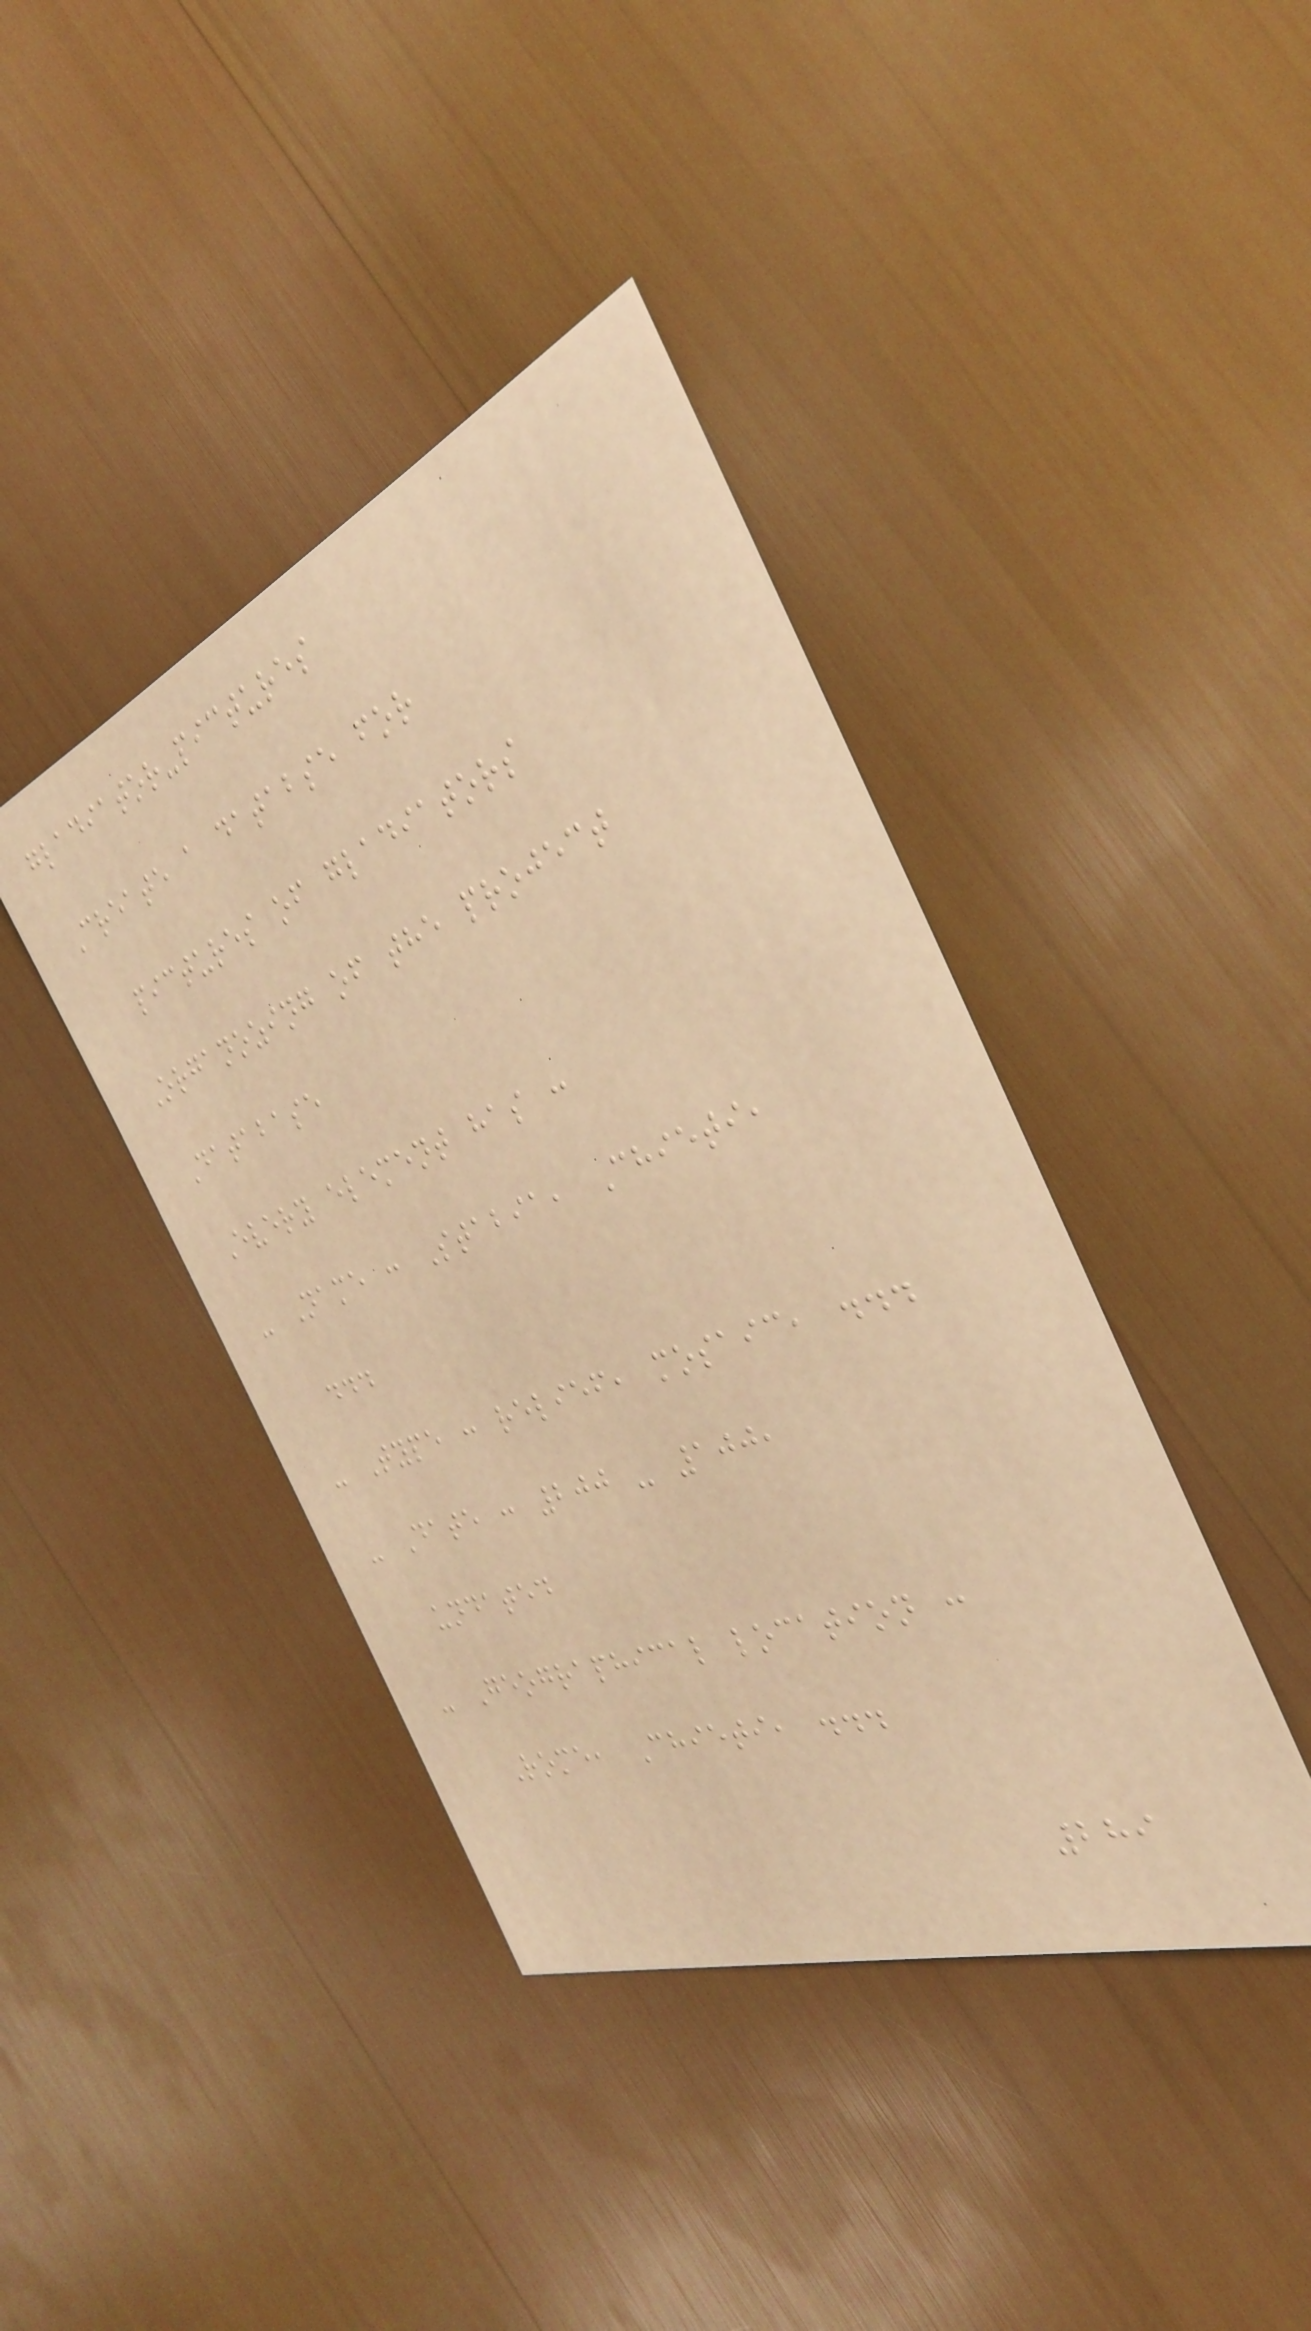gladiator-pictures
Create a databse for
pictures of gladiators
Organozing of the project
Database
Every element has :
- Name : Stabia, Chieti,
...
- Type : relief, mosaic, ...
- Date : 200 - 100,
undated
- Geographical location :
Rome, Chieti, ...
289
